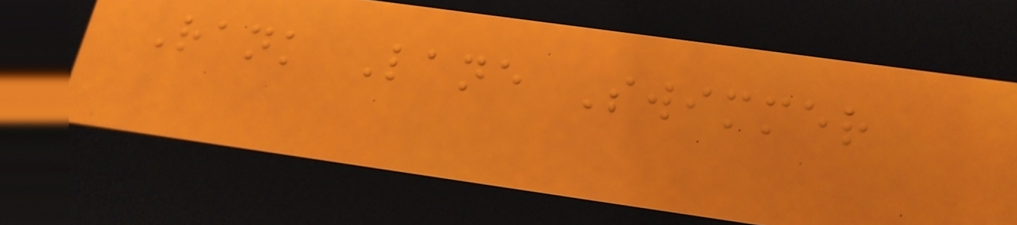Rank Lane Swimmer
